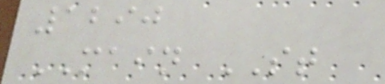1290
MAIN ST
